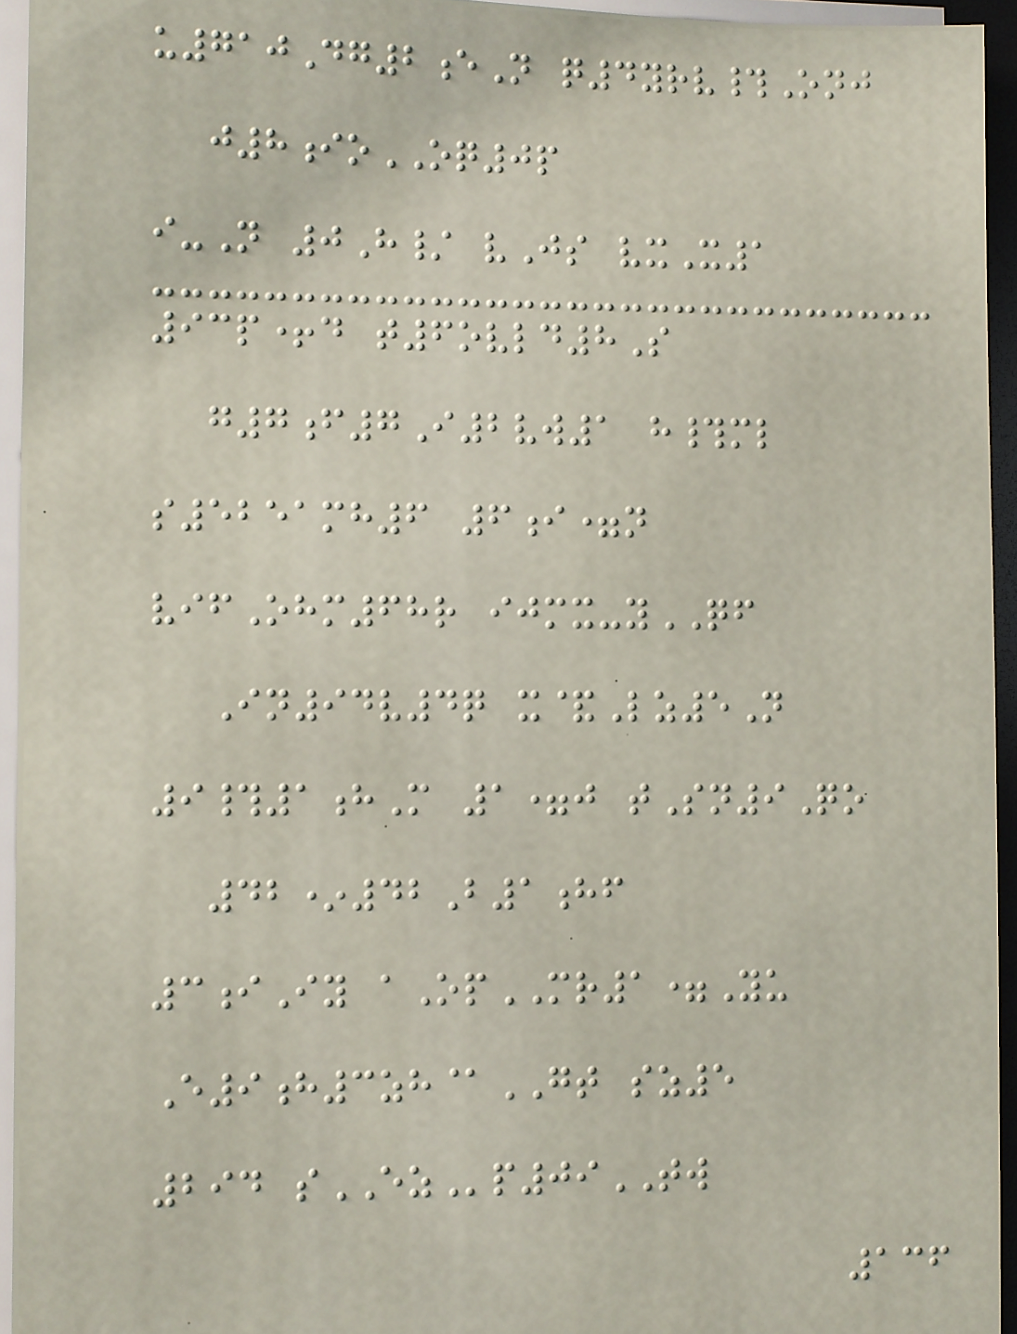u710Dg2eN q4yrv#Onj
j8ioOQ0p
i-N 0H/ vJs vxX1
93p+d t6ovld8S
g7f7I2vw1 h#ml
s5251mh6 6i=n
vifOhm68r ijmx-yQF
In94v4q x&Lz5N
9#1hM 1=j tSn9Qo
42*42B1hf
3iIy aOpMR1=Yu
E9h3zh@GT sz5
294 sEZp09TW
136
